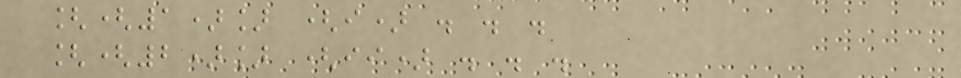[(1)] (i) . . .
[(2)] (ii) . . .
